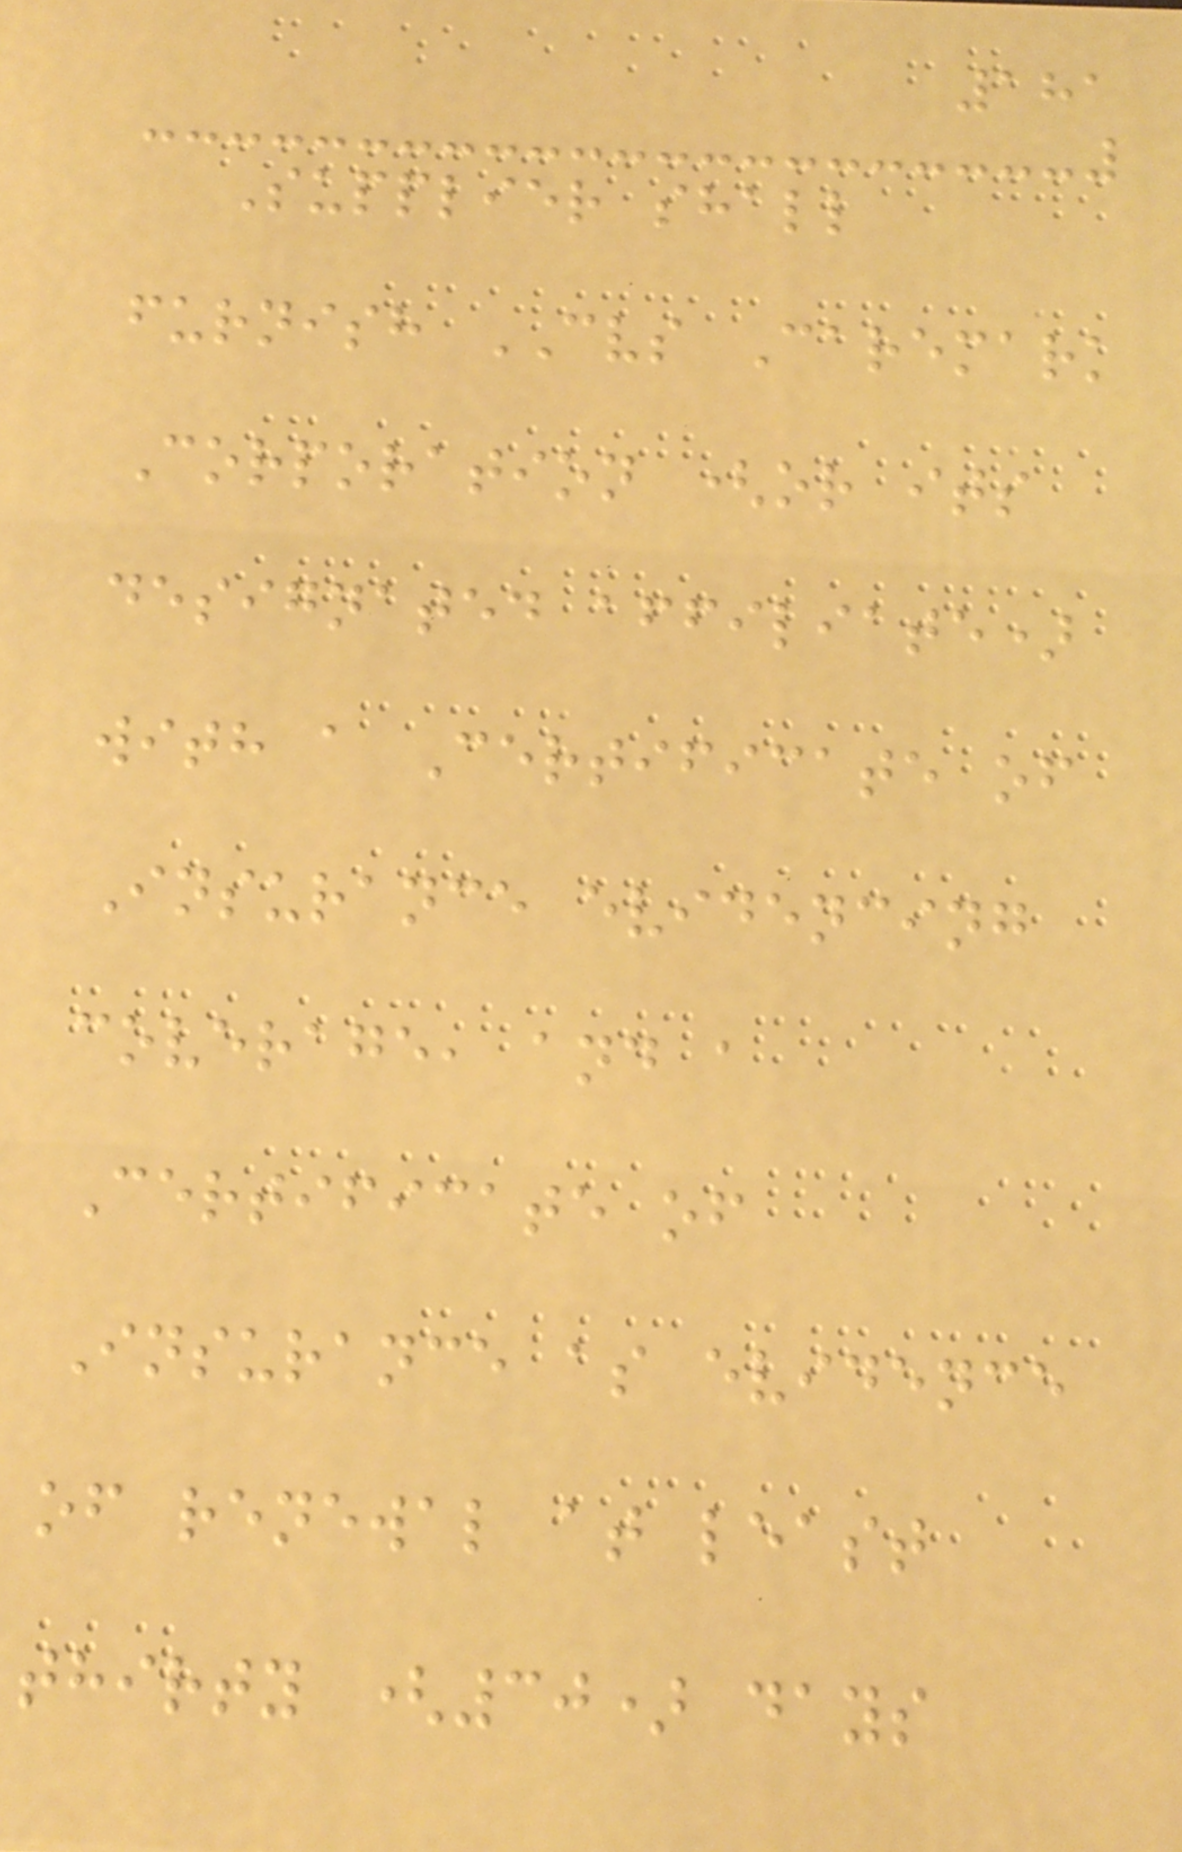181
Supplier shall
furnish CVS Caremark
Corporation (or its
designated affiliate)
with a Certificate of
Insurance evidencing
coverage, and a
Certificate of
Insurance as evidence
of renewal at least
thirty (30) days
